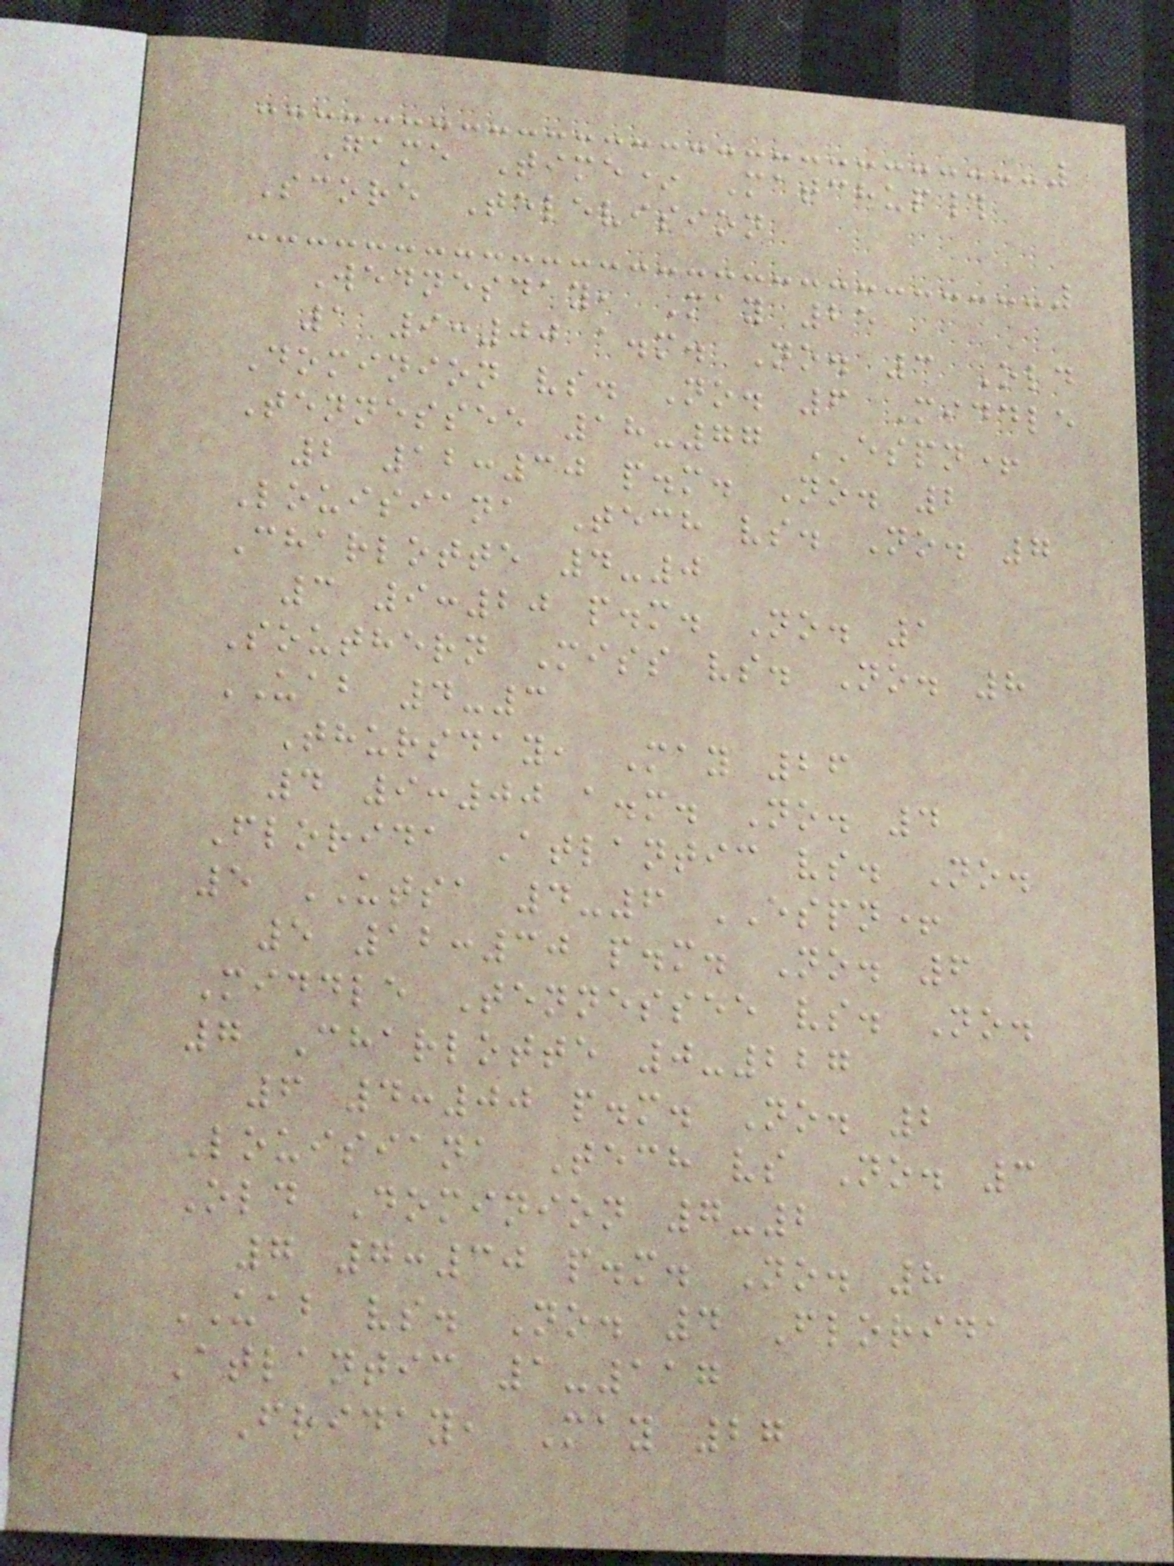Game Time* Matchup#
Score Television
Wednesday, May 25
1 9:00 a.m. No. 3 Old
Dominion vs. No. 6 Middle
Tennessee 18-77 ESPN+
2 12:30 p.m. No. 2
Louisiana Tech vs. No. 7
Charlotte 4-0
3 9:20 p.m. No. 1
Southern Miss vs. No. 8
UAB 4-3
Thursday, May 26
4 9:00 a.m. No. 4
Florida Atlantic vs. No.
5 UTSA 4-6 ESPN+
5 12:30 p.m. No. 6
Middle Tennessee vs. No.
7 Charlotte 0-227
6 4:00 p.m. No. 2
Louisiana Tech vs No. 3
Old Dominion 7-2
7 7:30 p.m. No. 8
UAB vs. No. 4 Florida
Atlantic 1-117
Friday, May 27
